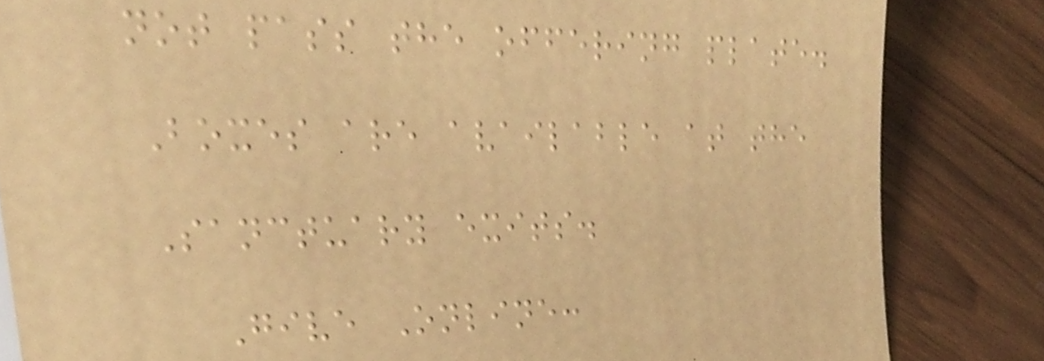not pass the offering plate.
Boxes are available at the
Sanctuary exits.
Give Online:
